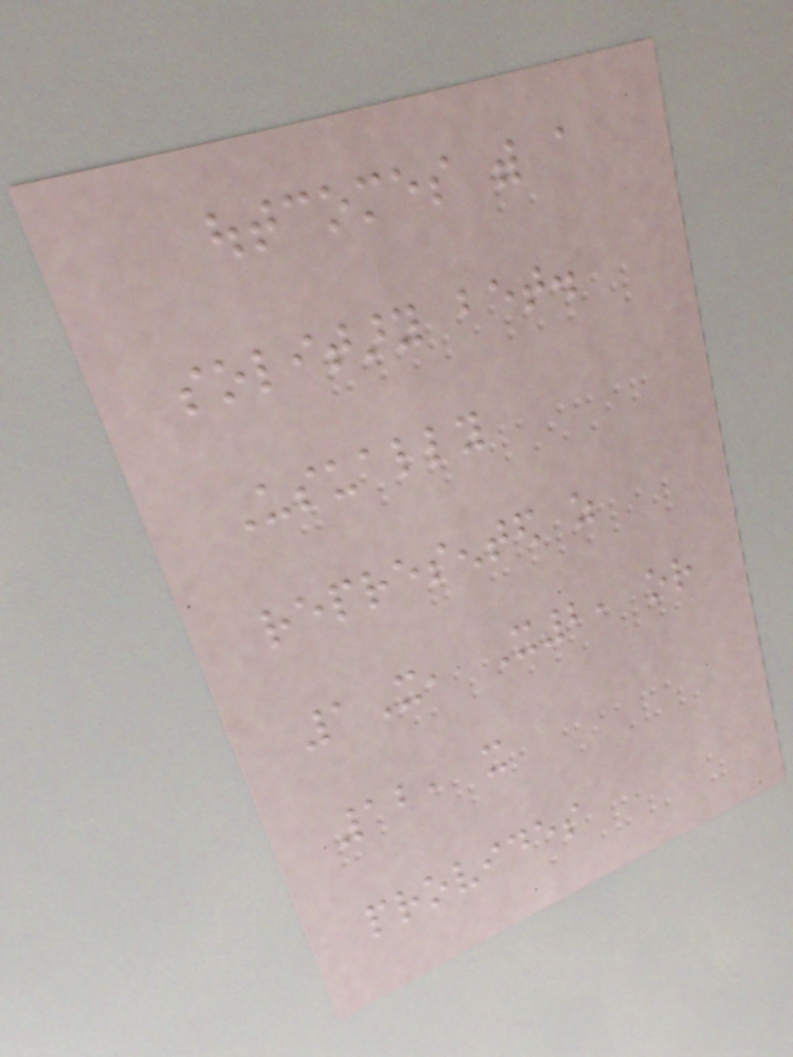outcomes with a
solitary bet.
Usually
represented as
1X, X2, or
12, it
provides
